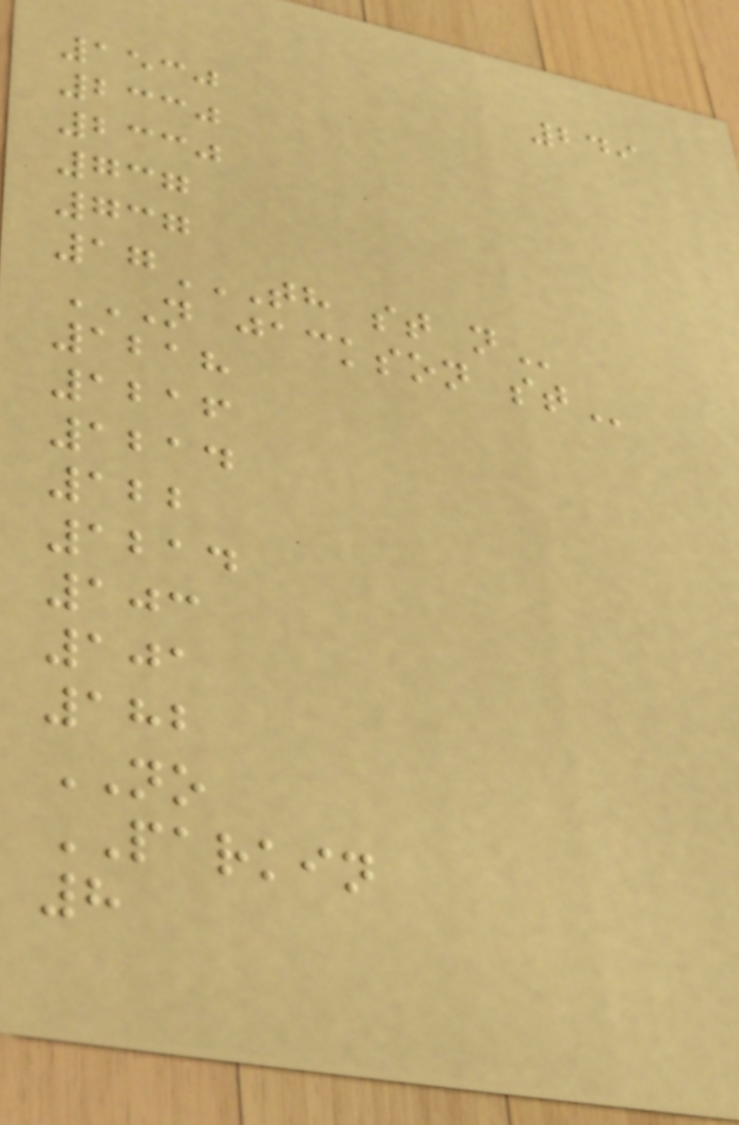249
1530
2330
2330
737
737
17TH ST N
N JACKSON ST
1218
1216
1214
122
1214
103
101
182
NO
PARKIN
8
